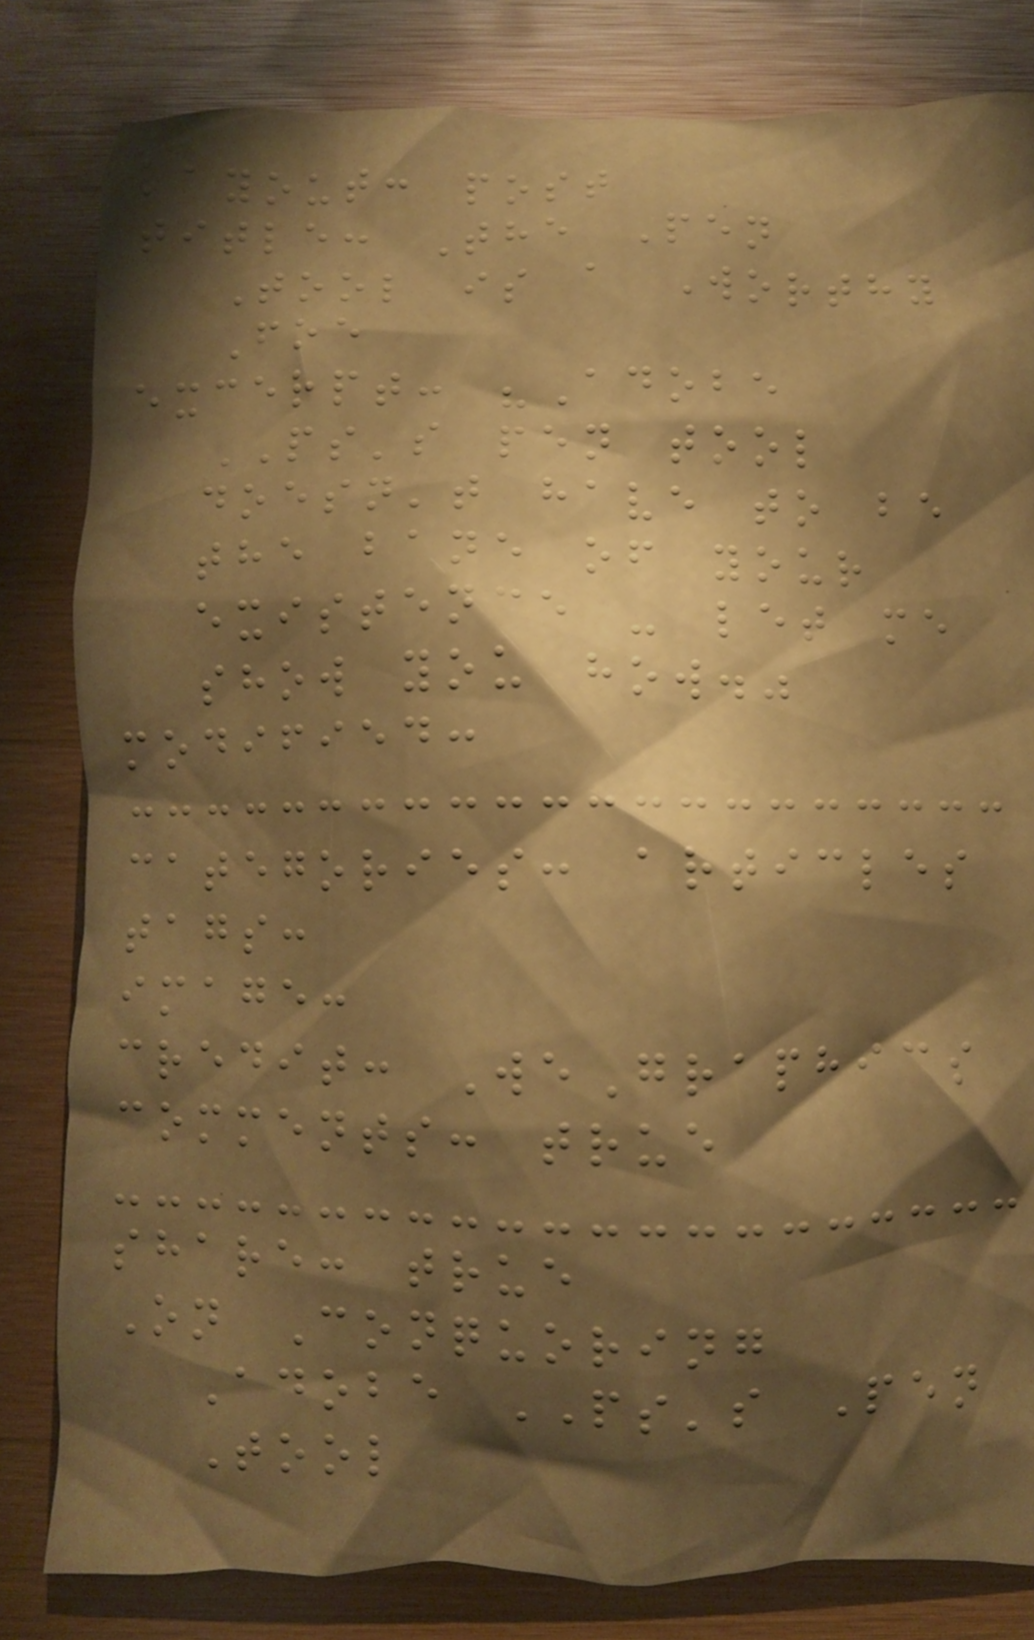layout: post
title: The Pen
Tool is a Worthy
Foe
excerpt: "Adobe
PS's pen tool
doesn't have to be
the bane of your
existence - let me
show you how."
modified:
categories: articles
tags:
image:
credit: WeGraphics
comments: true
share: true
On Conquoring
Adobe PS's Pen
Tool
